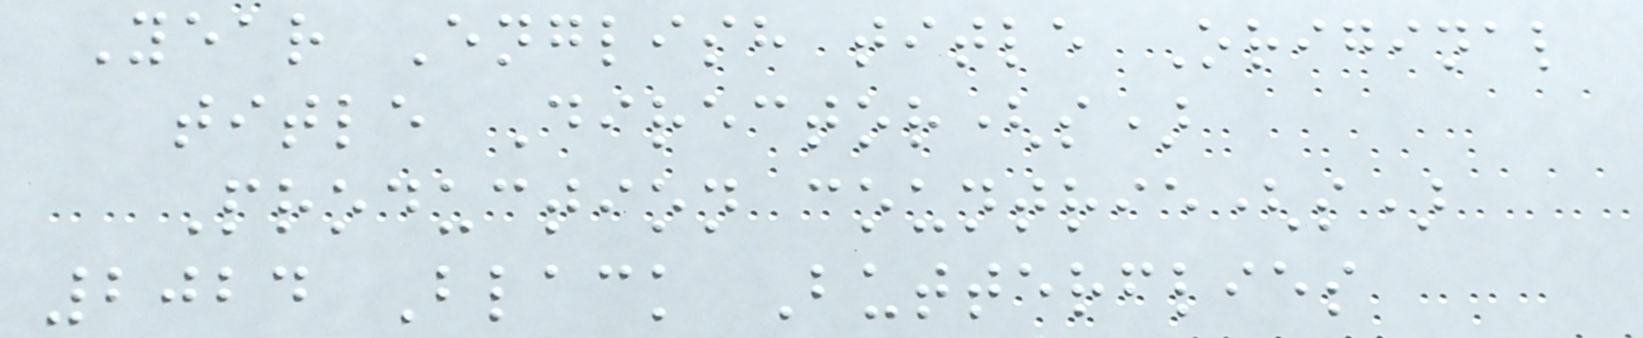Year English title Original
title Director(s)
Production countrie(s)
2024 Black Butterflies
